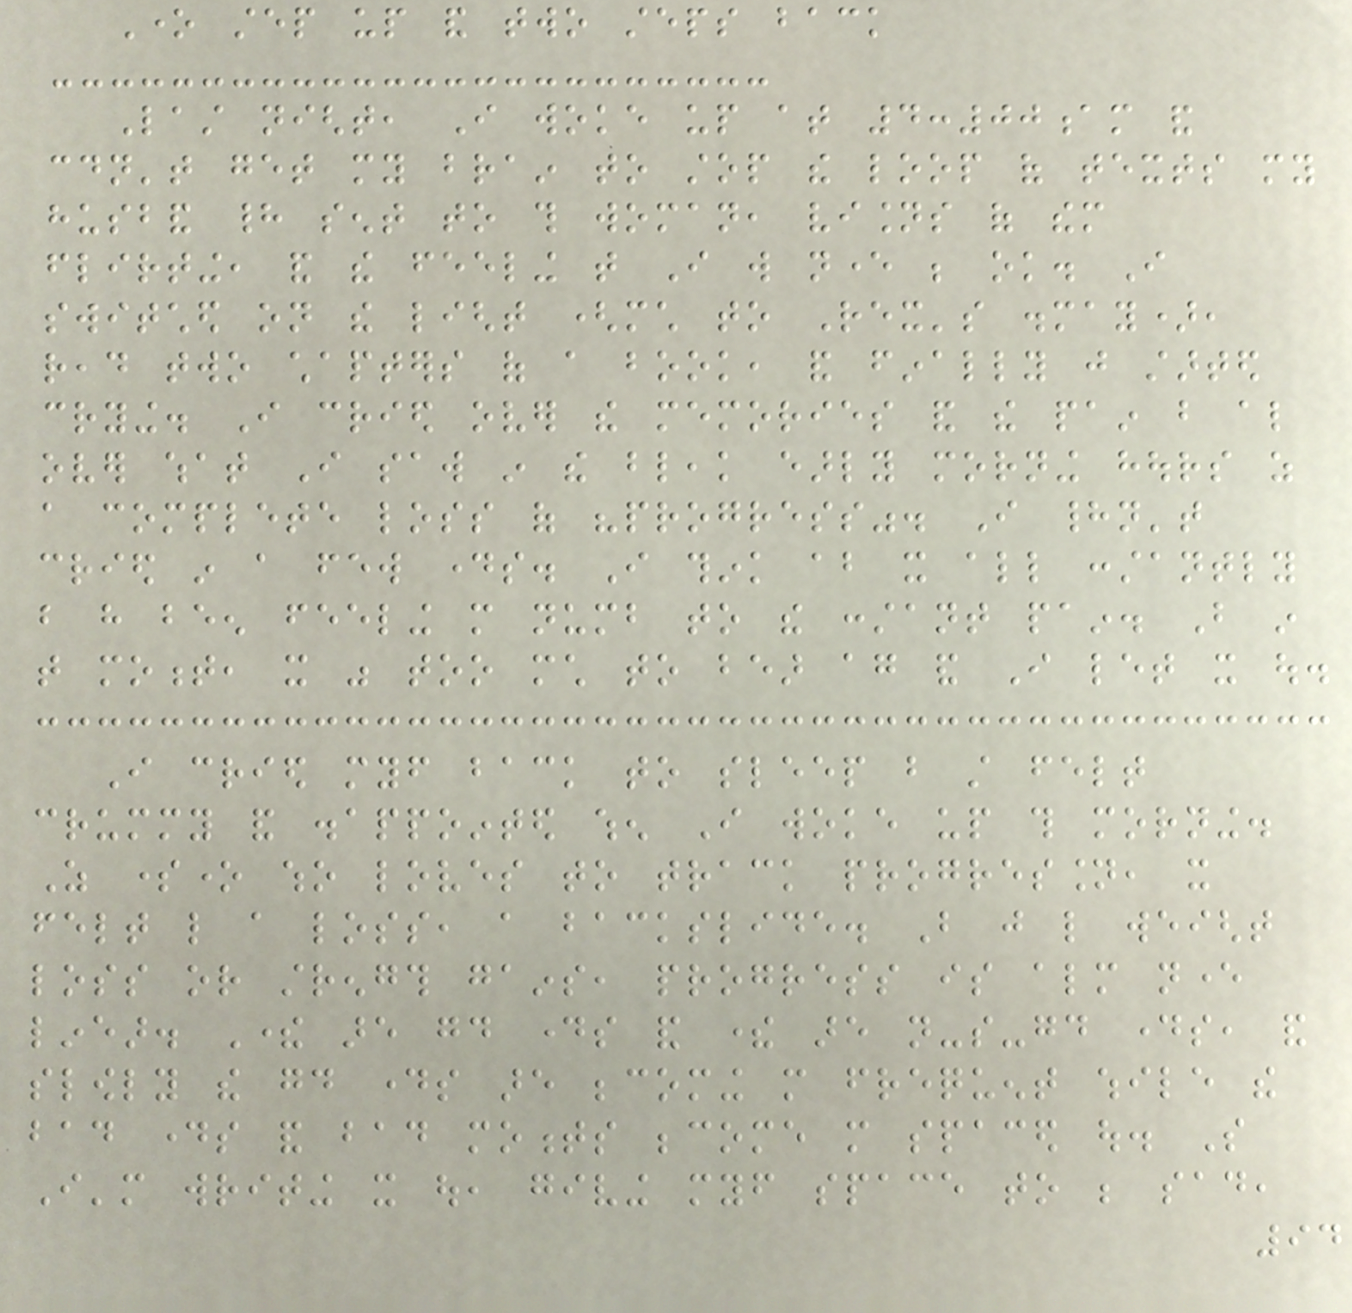One step up and two steps back
Last night, I woke up at 4:00am and
couldn't get my brain to stop the loop of texts my
husband had sent to this woman, visions of them
flirting, and the feeling that I will never be ok. I
switched on the light (much to Rex's dismay),
read two chapters of a book, and finally just started
crying. I cried over the memories and the pain but also
over what I saw in the bleak early morning hours as
a complete loss of "progress". I hadn't
cried in a few days. I think about it all constantly
but have been feeling more numb to the constant pain. But in
that moment, it was too much to bear again and I let it out.
I cried myself back to sleep but still felt
crummy and disappointed when I woke up this morning.
As someone who loves to track progression, it
felt like a loss, a backslide. But just like weight
loss or strength gains, progress is almost never
linear. There are good days and there are not-so-good days, and
slowly the good days are becoming more frequent while the
bad days and bad moments become more spaced out. So
I'm writing it out, giving myself space to be sad,
94
